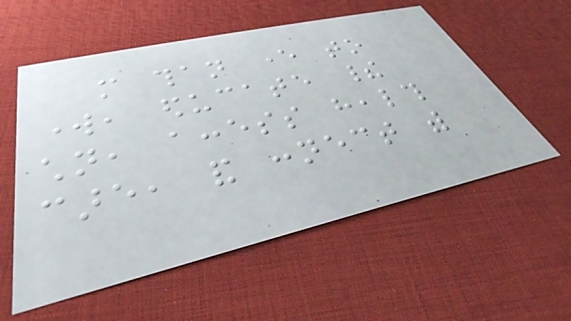more than ever to
work, educate their
children, access health
care, and connect with
